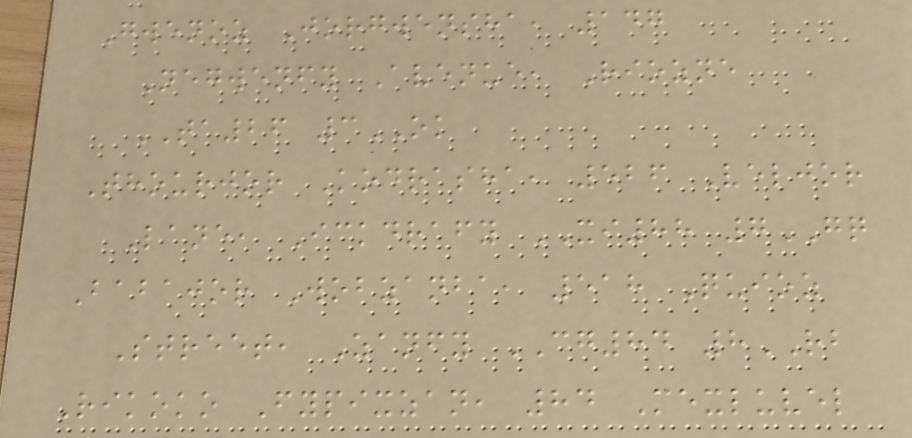Gwenoz Jorgwensha, 147
Negwenfy Avenue, Riozne
TA26 3OK
Thourjor Kodrasha, 526 Veljor
Lane, Ickdrafy XI88 7GQ
Babajor Wobzanba, 518 Quioz
Street, Zanfy CG84 8RB
Rikoko Fypixzan, 84 Mexluvel
